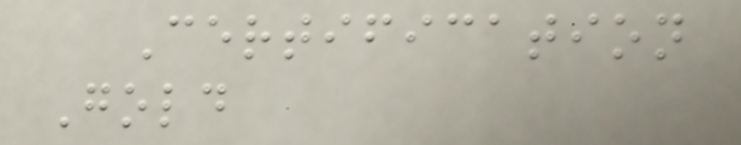Certification
Gold
